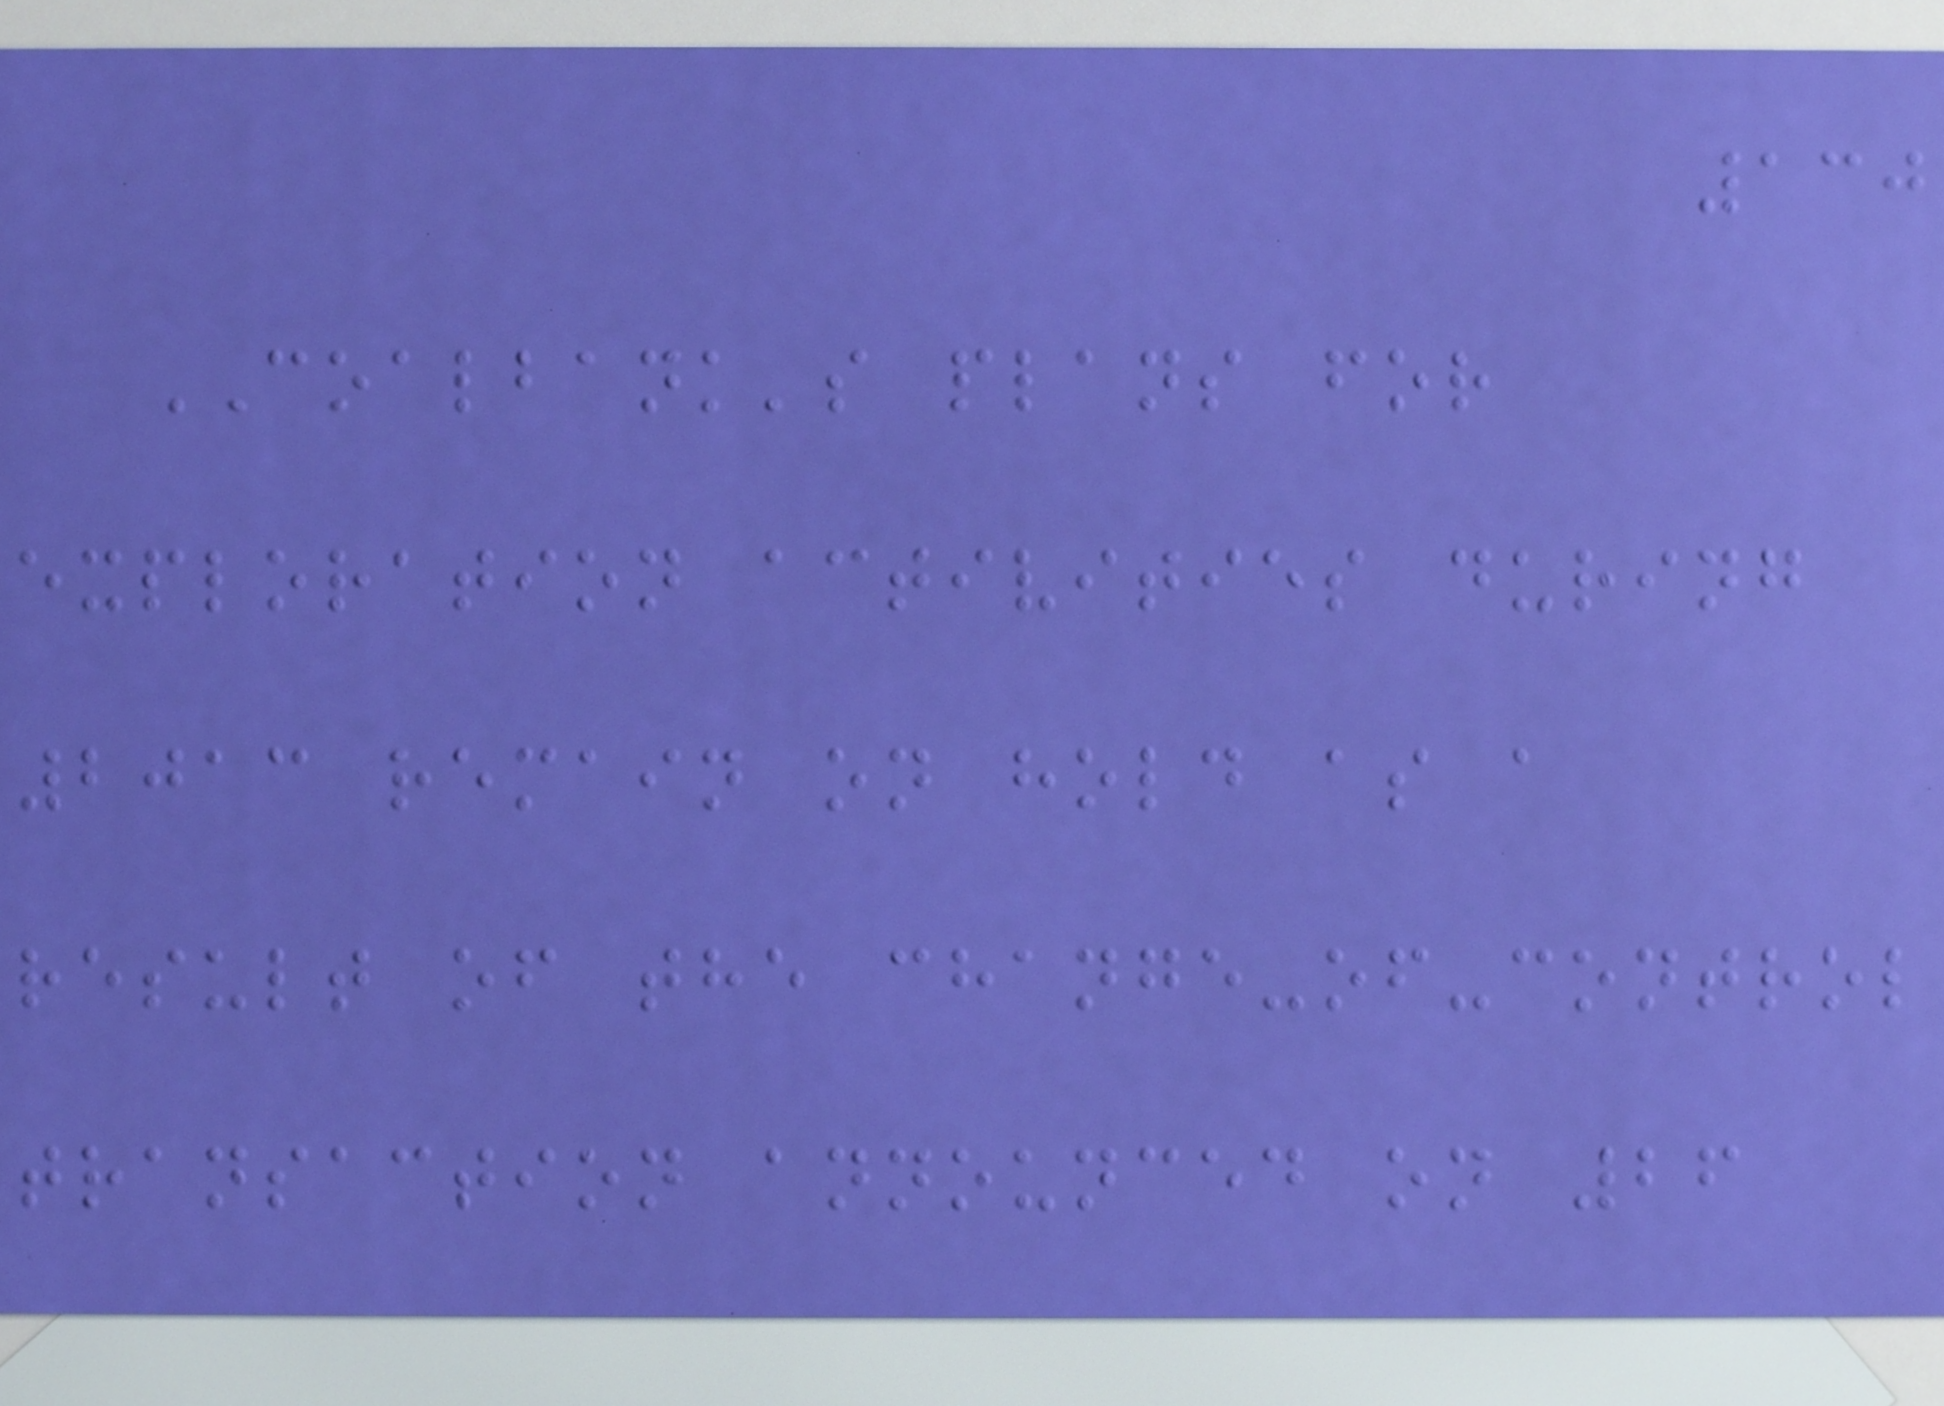130
COALBANK's plans for
exploration activities during
2013 remain on hold as a
result of the change-of-control
transaction announced on 26
